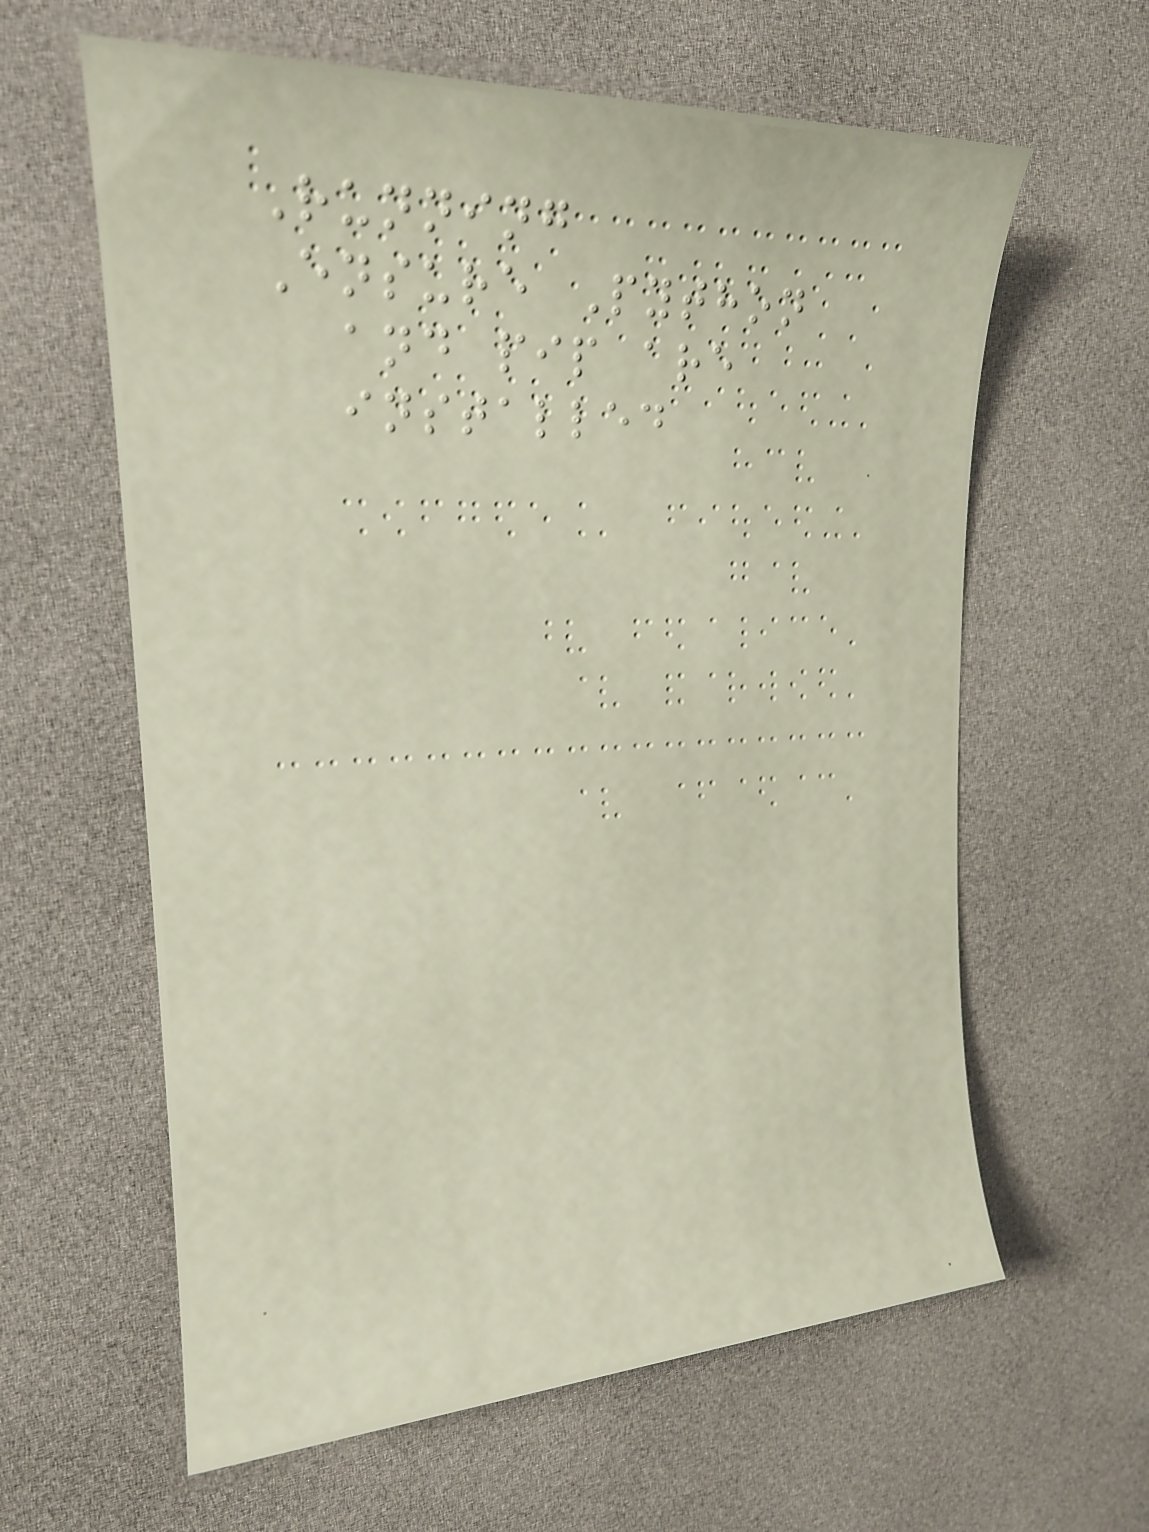Running
Ensure Python
and pip are
installed
